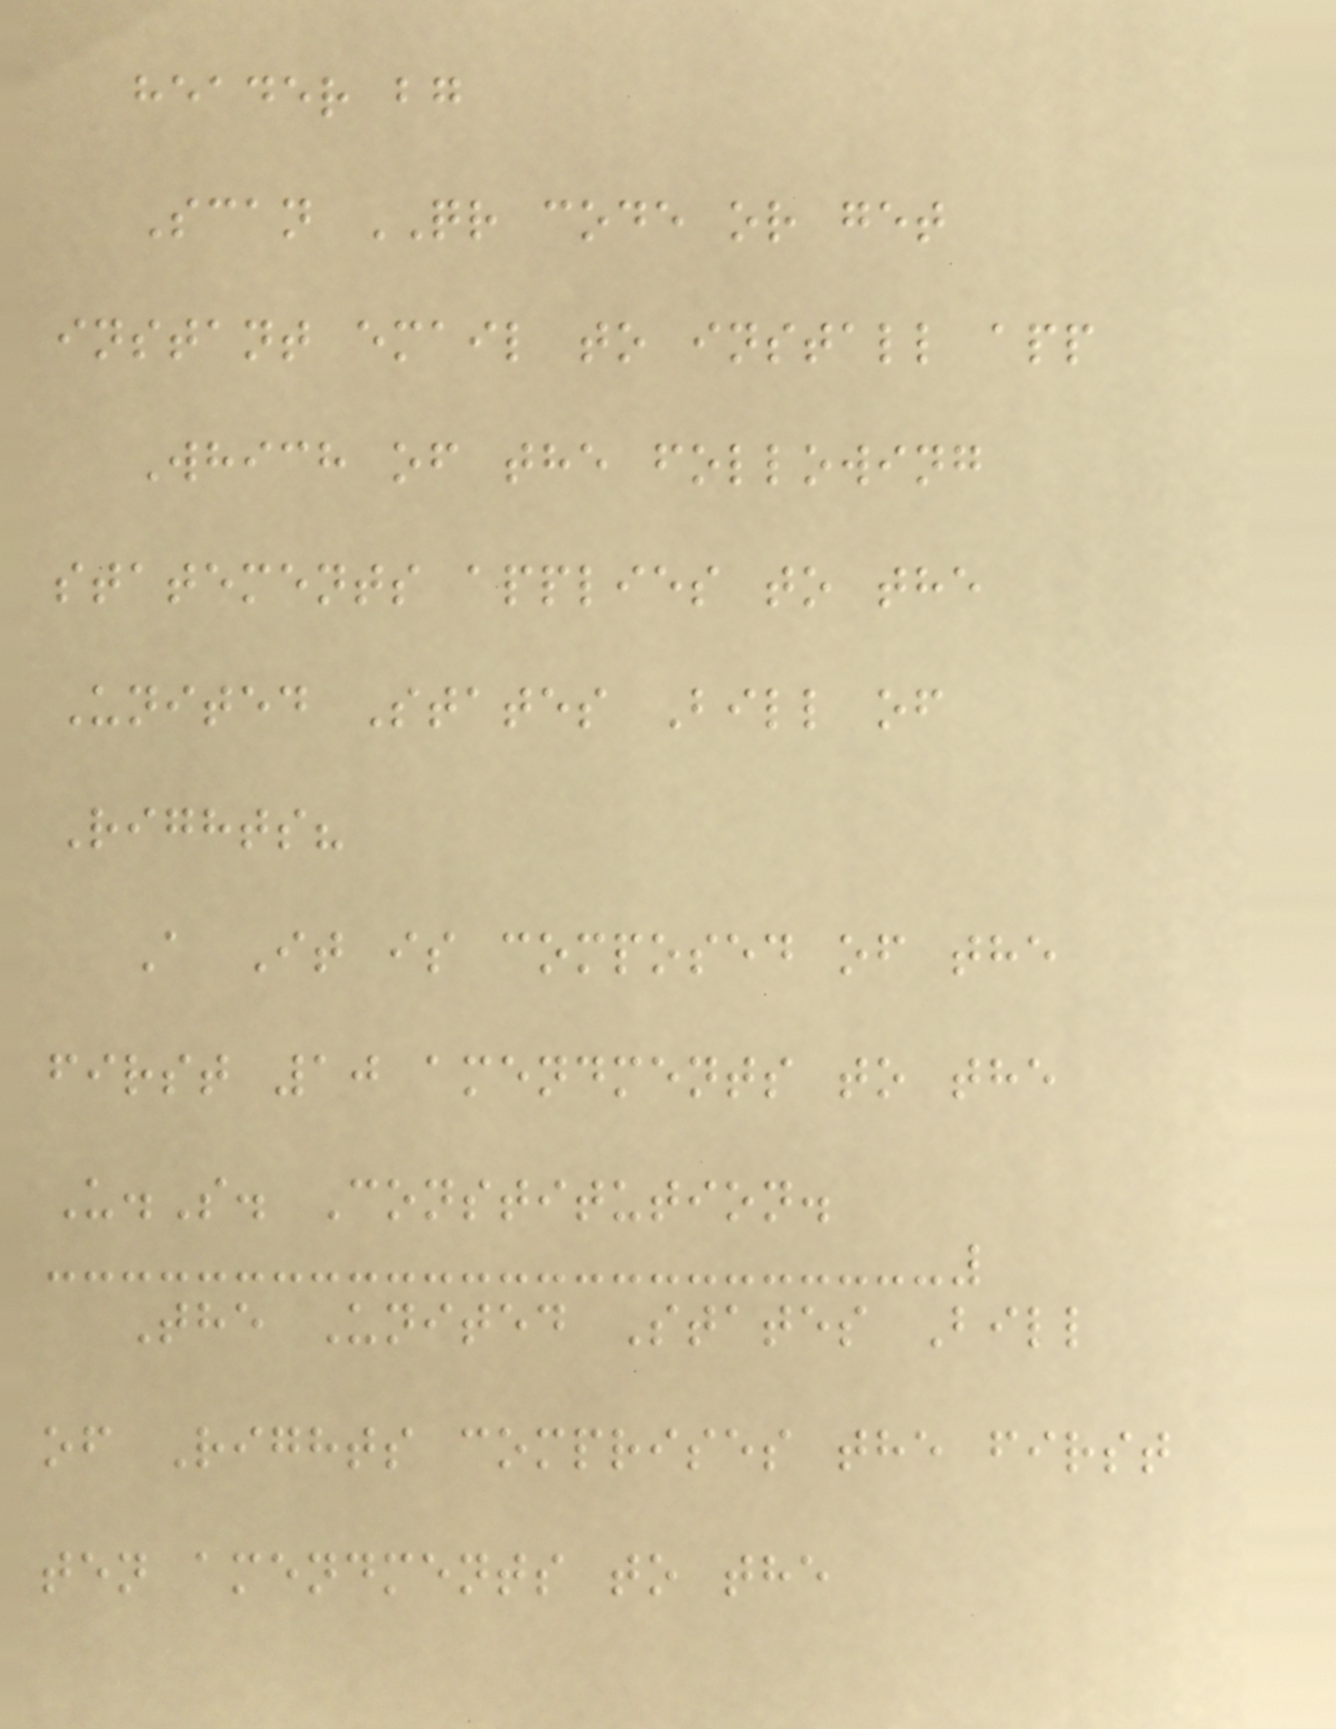header bg
Scan QR code or get
instant email to install app
Which of the following
statements applies to the
United States Bill of
Rights?
A It is composed of the
first 10 amendments to the
U.S. Constitution.
The United States Bill
of Rights comprises the first
ten amendments to the
